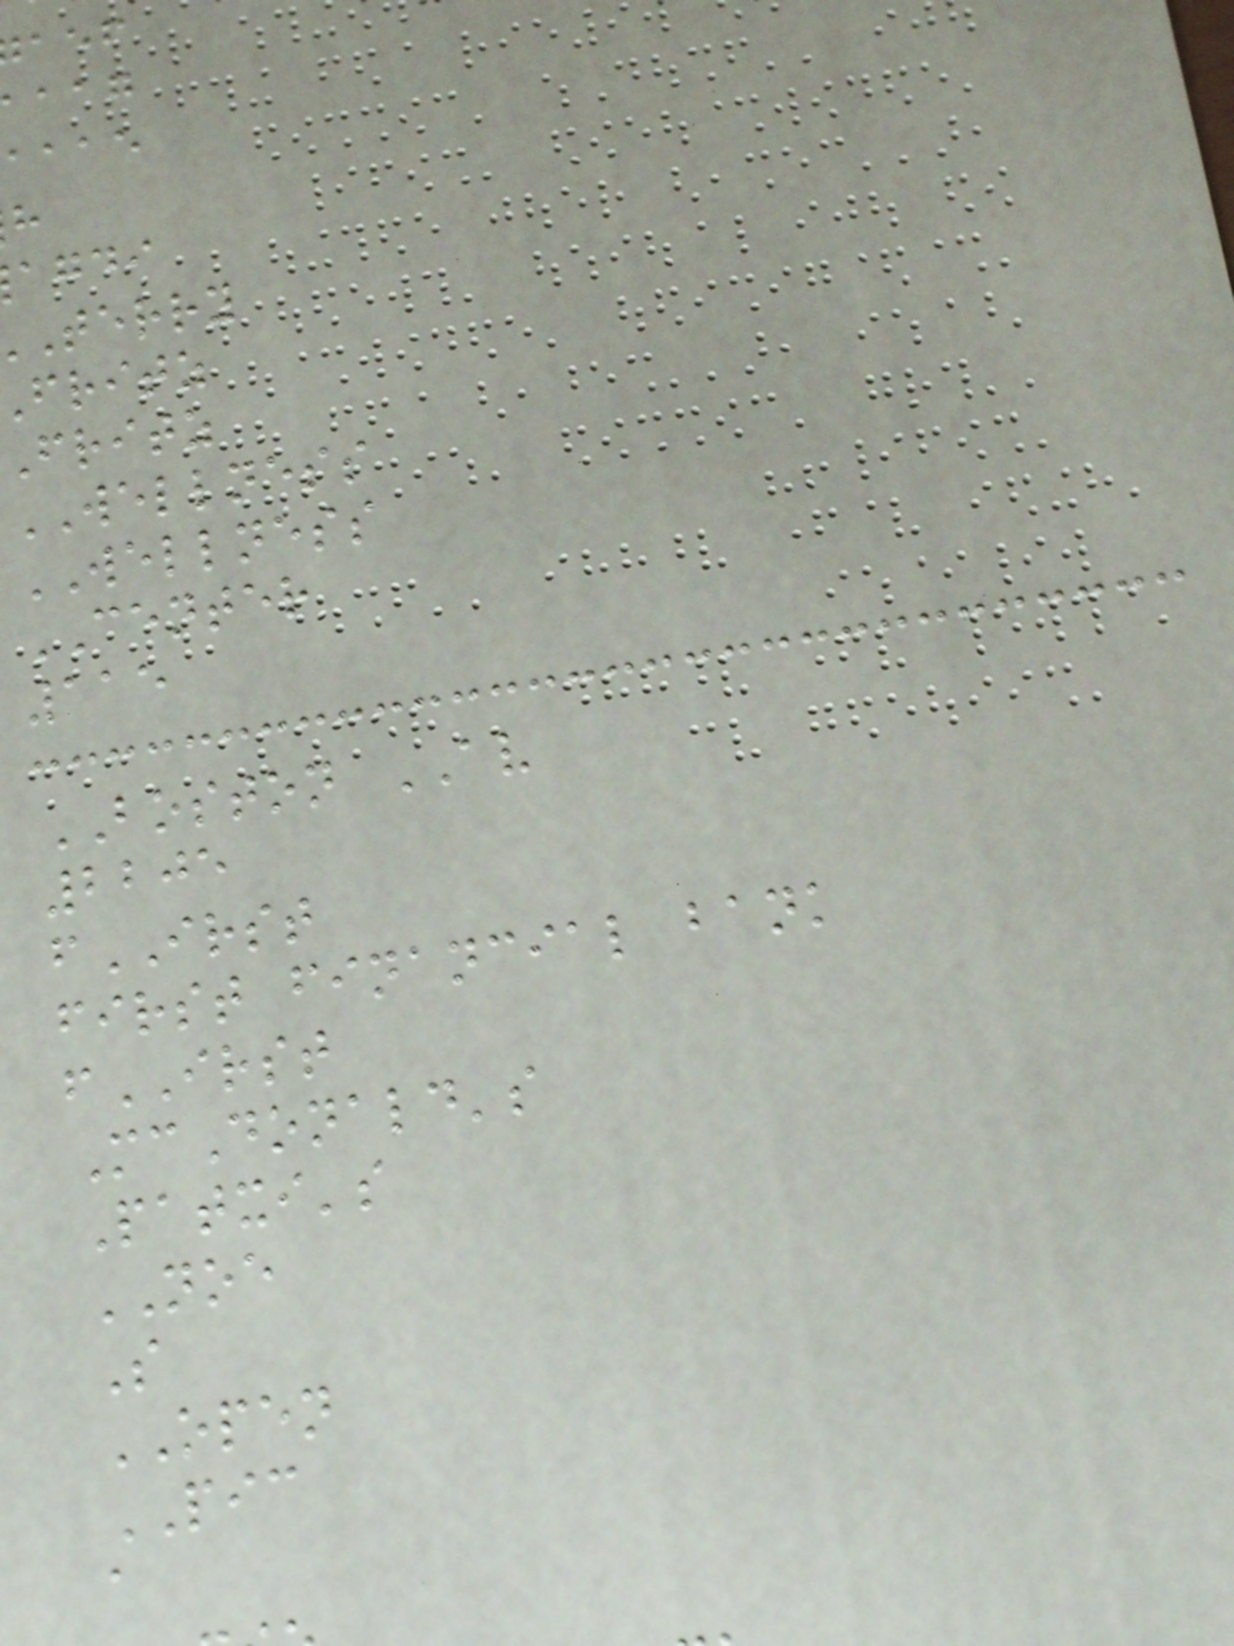aaae
agdi
terry
fritz
fritz
WELLNESS
WELLNESS
CENTER
115
BOSTON AV
2205
fIRST
first financial bank
fIRST
McDonald's
Patxi's
NOE
S
OPEN
PIC
a
